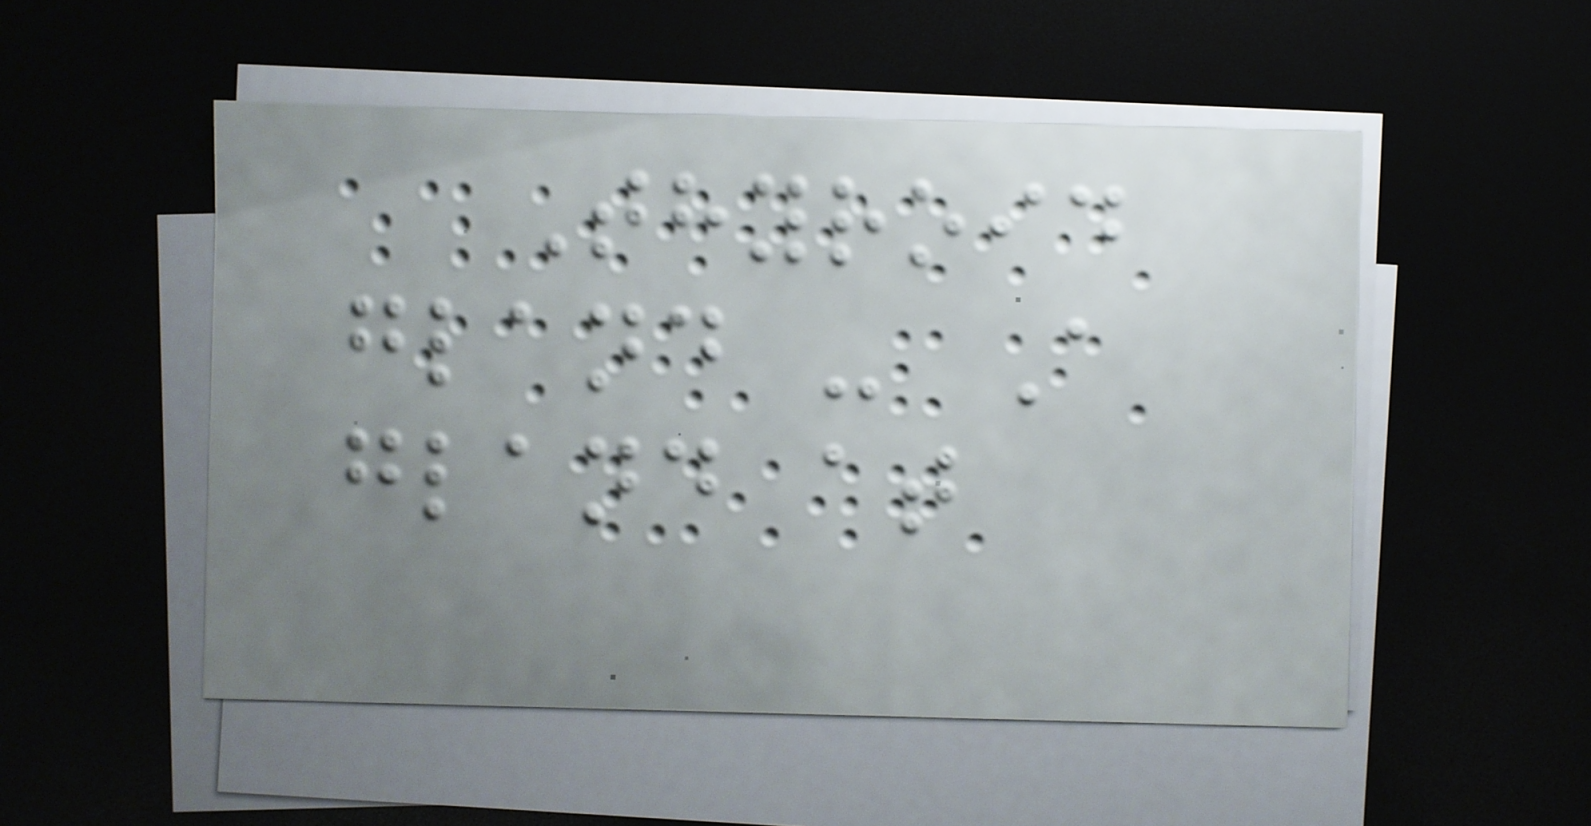Thyroid
gland - A
gland at
